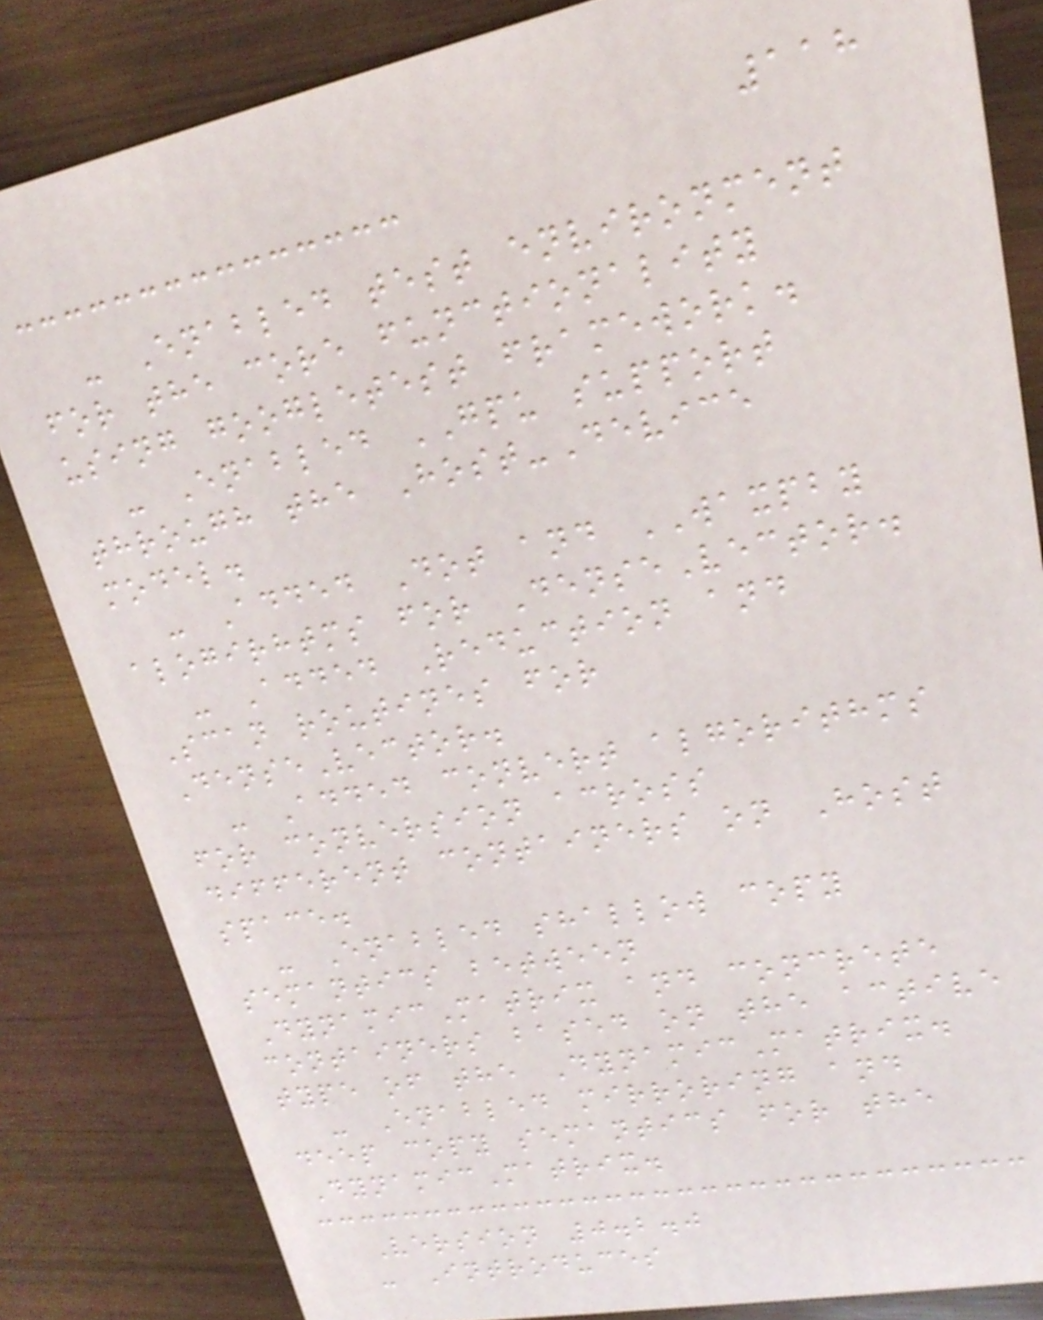118
- Enabled test environment
for the core functionality
using googletest framework.
- Enabled GPU support
through the Host-Device
model.
- Added Dot and WAXPBY
alogirhtms for DenseVector.
- Added Reduction and
Scan routines for
DenseVector.
- Added convert algorithms
for conversion across
different containers on Host
space.
- Enabled shallow copy
semantics between
DynamicMatrix and concrete
containers based on the active
type of the DynamicMatrix.
- Enabled mirroring and
deep copy semantics for the
DynamicMatrix.
Version 0.2.0
- Introduces
